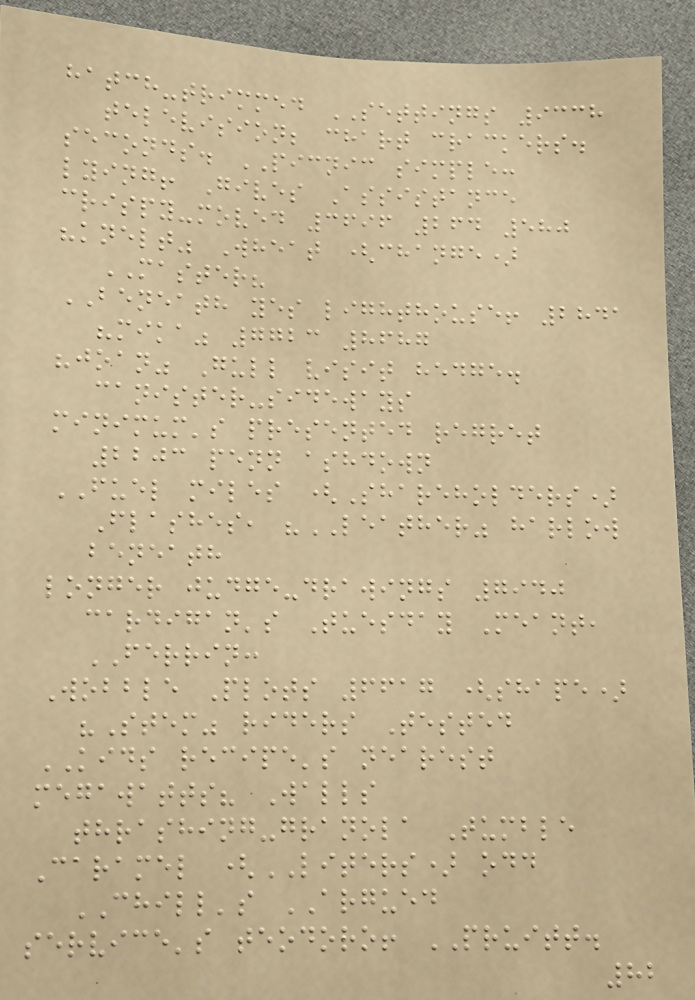hatch-trimmed SETTINGS 9338
television; chart crackers.
seconds. PICNIC simple:
lying! Gives Assistance
crispy-moved 3696 264 580
"knelt" Wheat (change)
MASTER?
BENEATH yes lighthouse! 2841
"mika" 7723 8687
"joan" Gull visit hedge.
canister-sideways
minimum's presented regret
2203 penn ashdown
FUEL miles (Shareholders)
Flashes, "LEATHER" harlow
beneath
longer judge-drawings 7940
cardigan's Tuesday Meant,
FERRIN:
Wobble Plots 6617 (shape)
"Stem" riders Tested
KIDS recipe's nearest
megawatts? Walls
thrashing-granola Tumble
Caramel (LITERS) odd
CHILL's ARGUED
service's teodoro! PRUITT.
82
